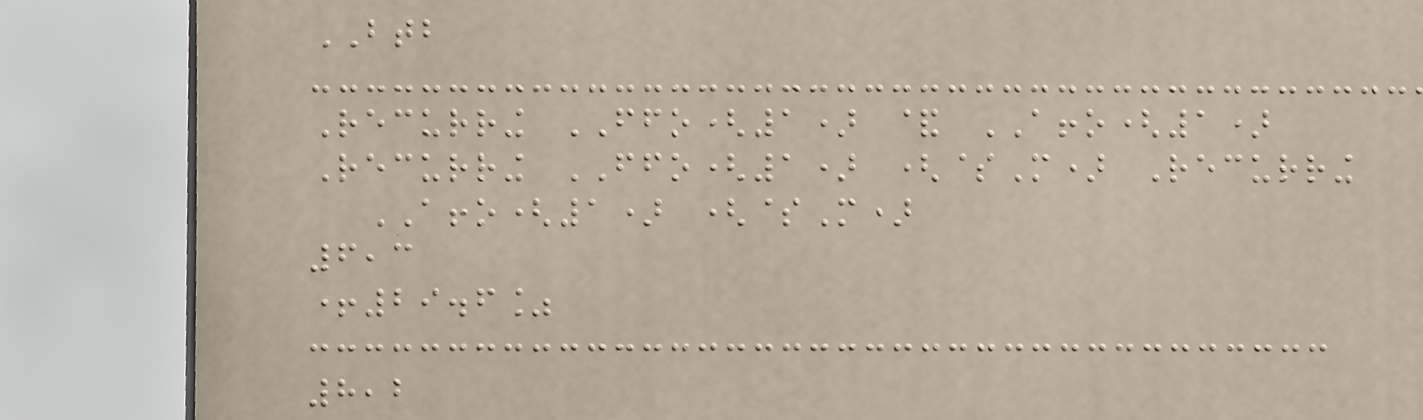BTB
Recurring FFO(1) & AFFO(1)
Recurring FFO(1) ($M) Recurring
AFFO(1) ($M)
6,3
+29.6%
8,2
